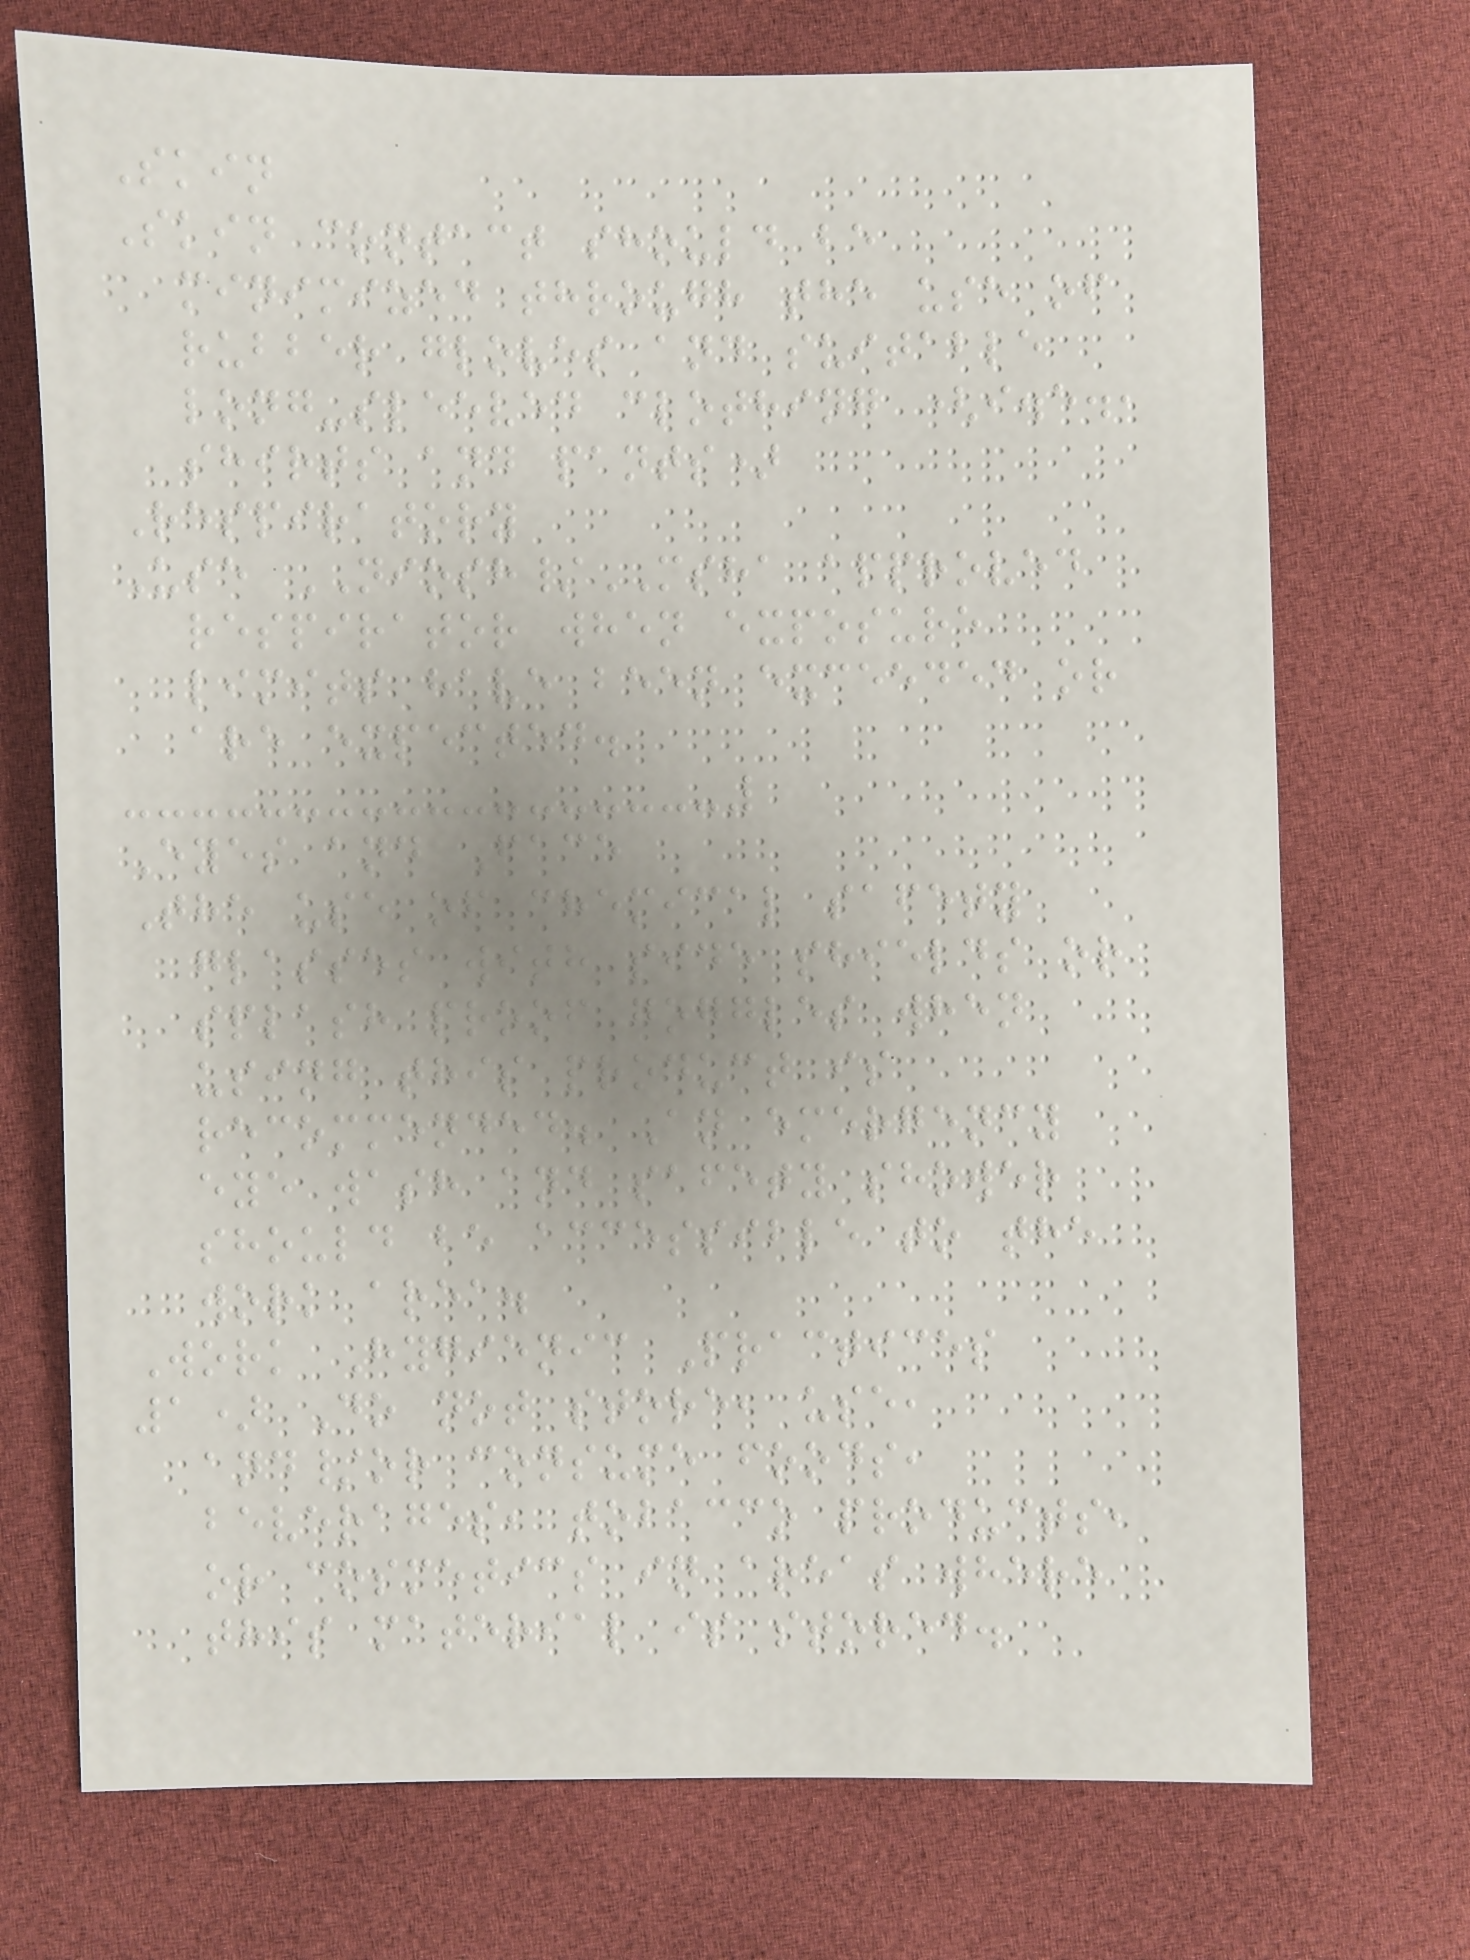Skin
Skin contact should be
minimized through the use of
rubber gloves and suitable
long-sleeved clothing (i.e.,
shirts and pants)
Respiratory
Use NIOSH/MSHA approved
respirator when exposure
limits have been exceeded or
are expected.
Eyes and Face
The use of chemical safety
glasses with side shields or
splash proof goggles when
using this product is
recommended. An emergency
eye wash and safety shower
should be accessible to the
work area.
Work Hygienic Practices
1) Do not store, use,
and/or consume foods,
beverages, tobacco products,
or cosmetics in areas where
this material is stored.
